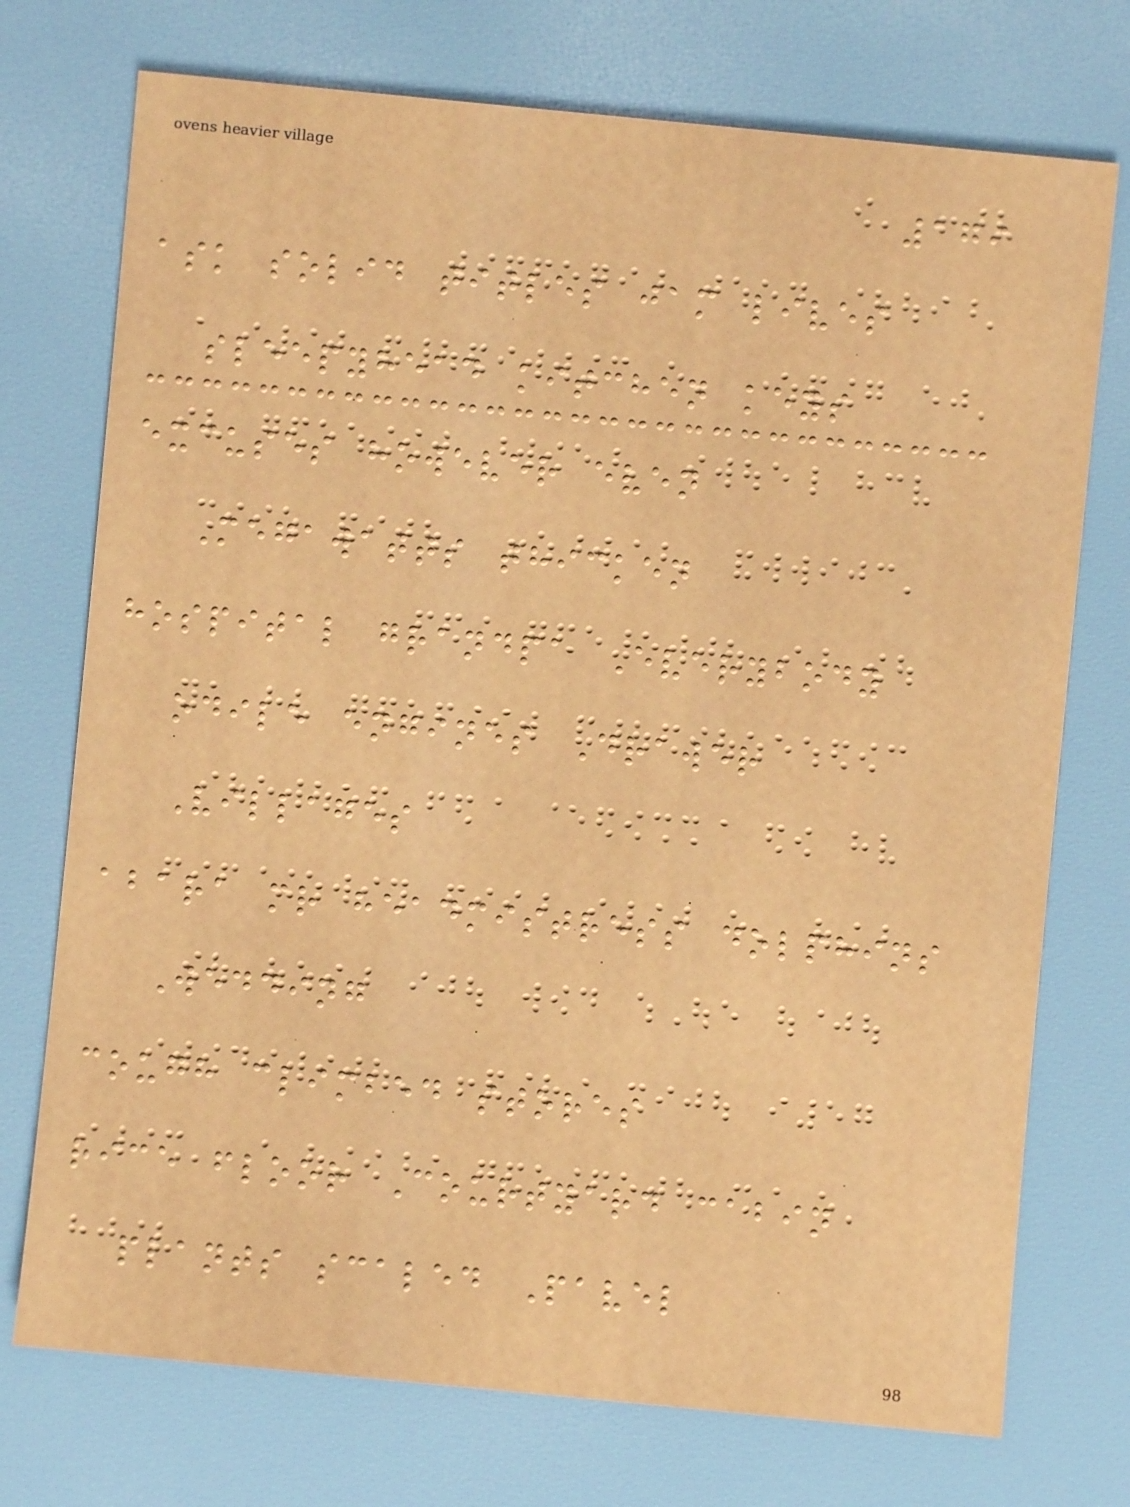179
ask solid titles jam lives
sleepyhead kitchen keys
excuses however even
Megawatts thicken
hospital grandpa Everybody
odile engines Drawer
Villages
abara mr headmistress dolphins
Wedding
cough climbed stores
rice floor Courtyard cabin
plants scaled Pavel
